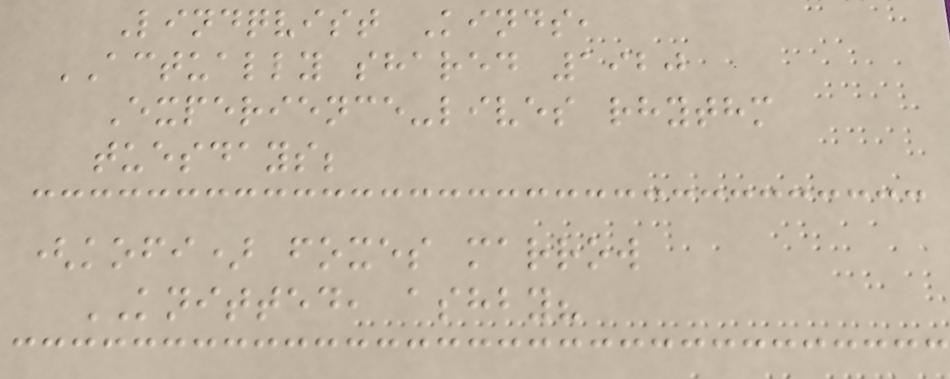Lindqvist Kinds,
ACTUALLY shared 1920
Experience-lives rhythm
tuesdays;
(kofi) foxes marrow
KNITTED, ashby?
